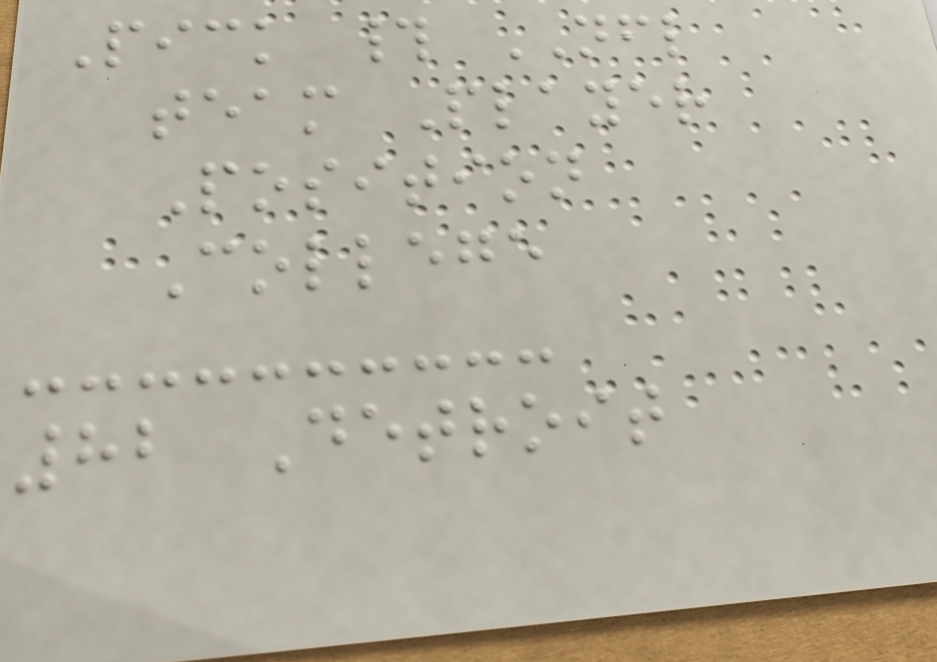Pick # NFL
team Player
Position
College
82 Detroit
